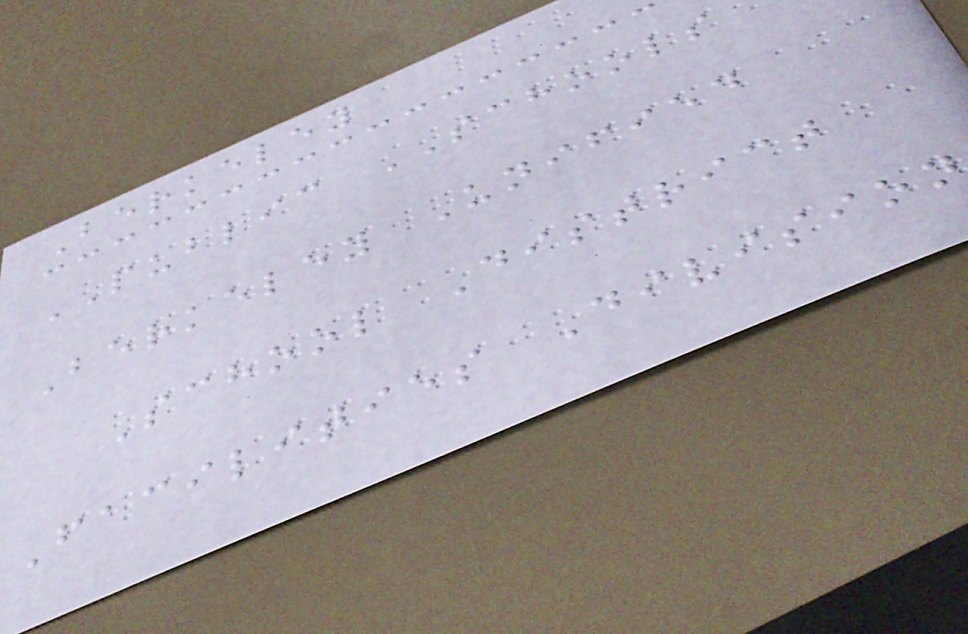Berkeley
PUBLIC SCHOOLS
Berkeley Unified
School District
Facilities Division
